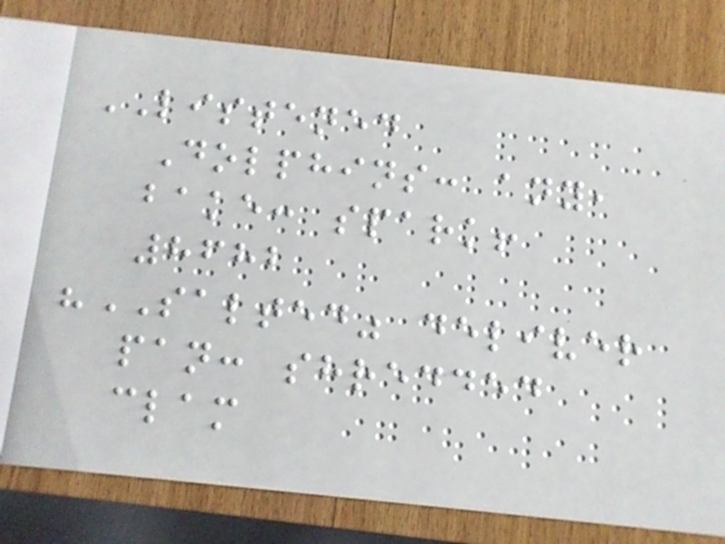LISTENED
Dolphins: any,
bake: spark!
8682
"SALTED" deliver
pan: shredded
clam
